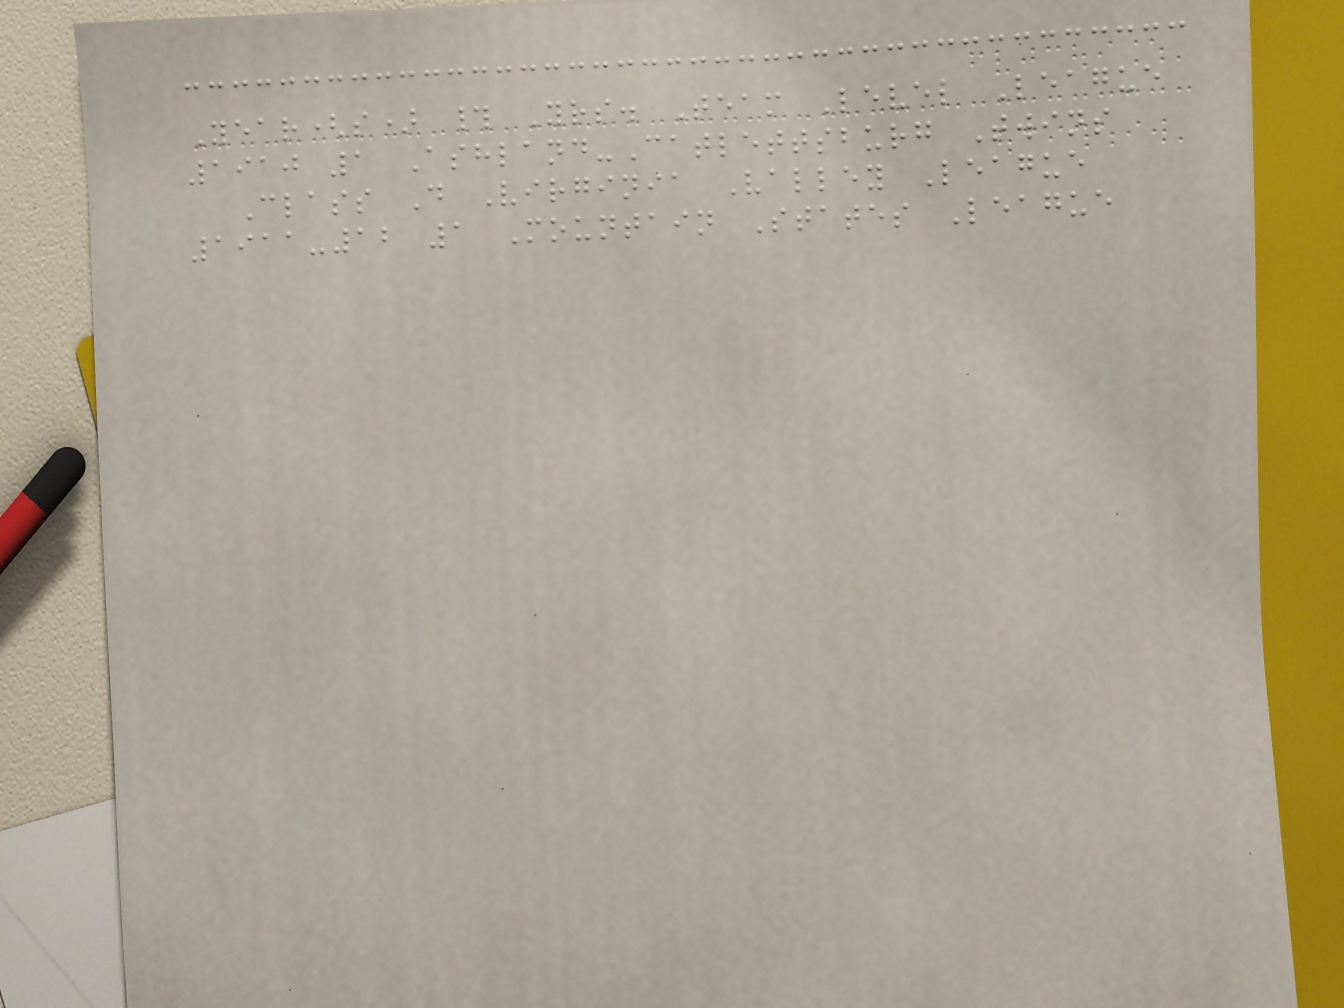Year(s) # Yrs. Team Level League
1910 1 Ashland-Catlettsburg Twins
Class D Virginia Valley League
1911-12 1 Mountain States League
